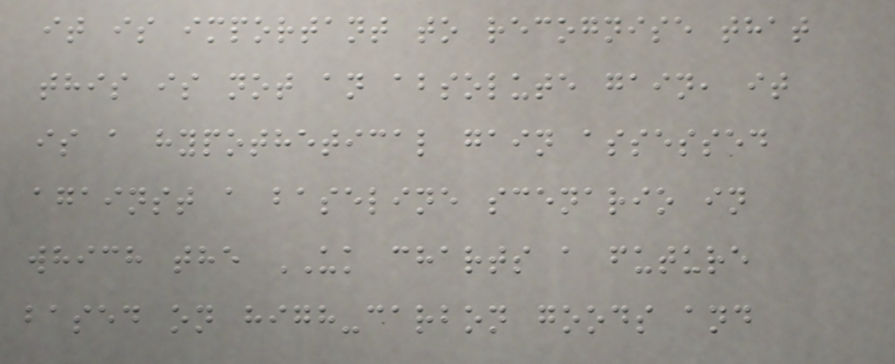it is important to recognise that
this is not an absolute gain, it
is a hypothetical gain assessed
against a baseline scenario in
which the UK charts a future
based on high-carbon goods and
